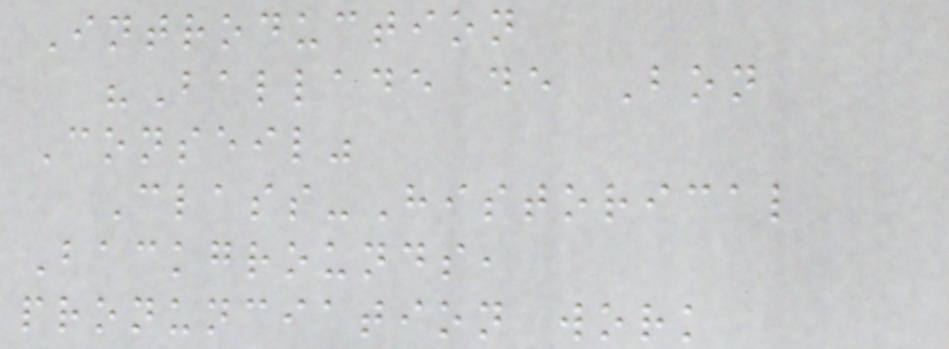Introduction
"Ballade de Bon
Conseil"
Class-Historical
Backgrounds,
pronunciation work
